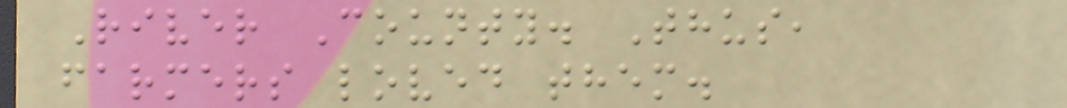River County. Thus,
farmers loved them.
